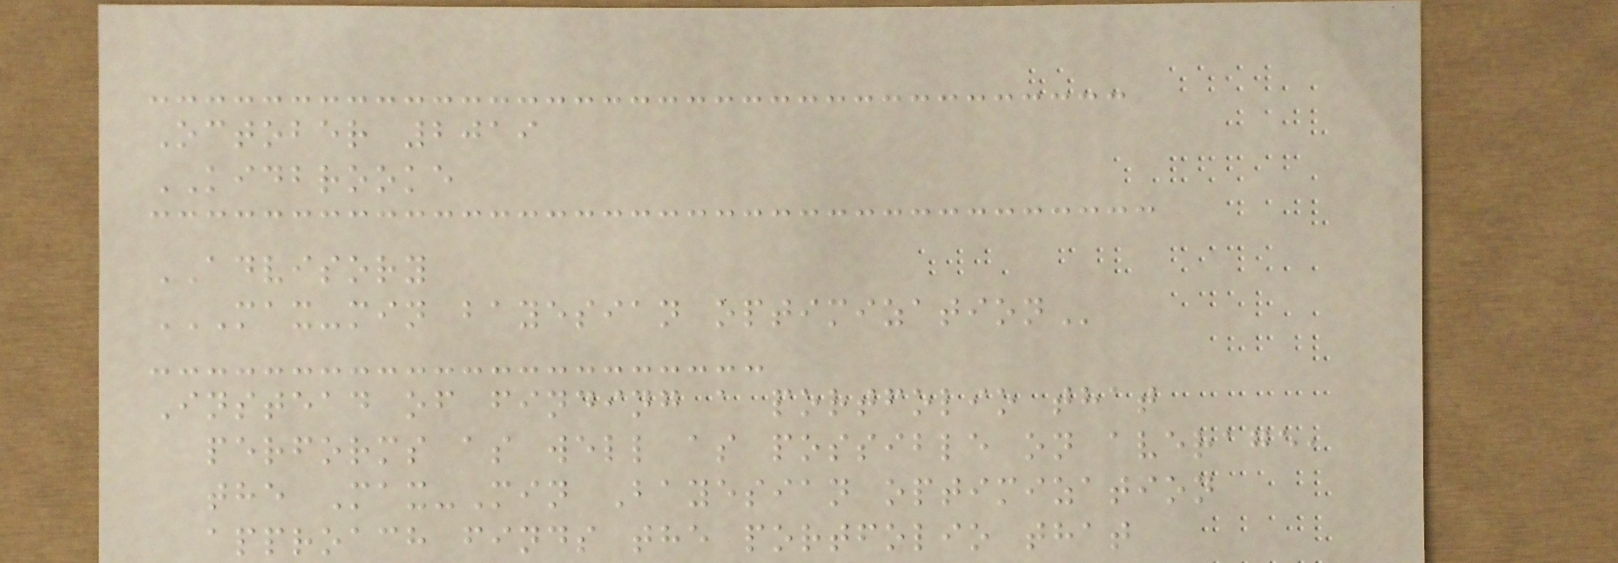October 2019
KIDBROOKE
ADVISORY
MAX-MIN BAYESIAN OPTIMIZATION
Instead of finding a portfolio that
performs as well as possible on average,
the Max-Min Bayesian optimization
approach finds the portfolio that
